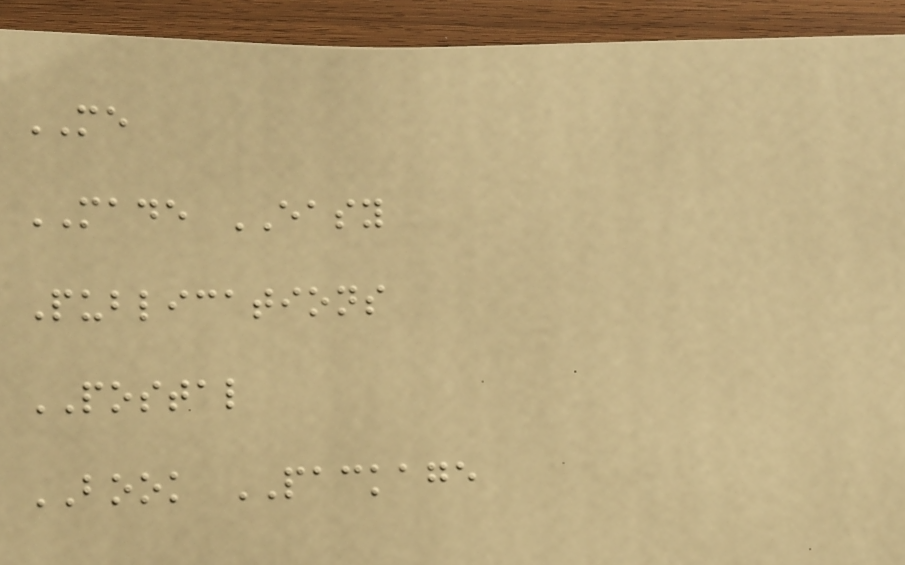ME
MADE EASY
Publications
POSTAL
BOOK PACKAGE
